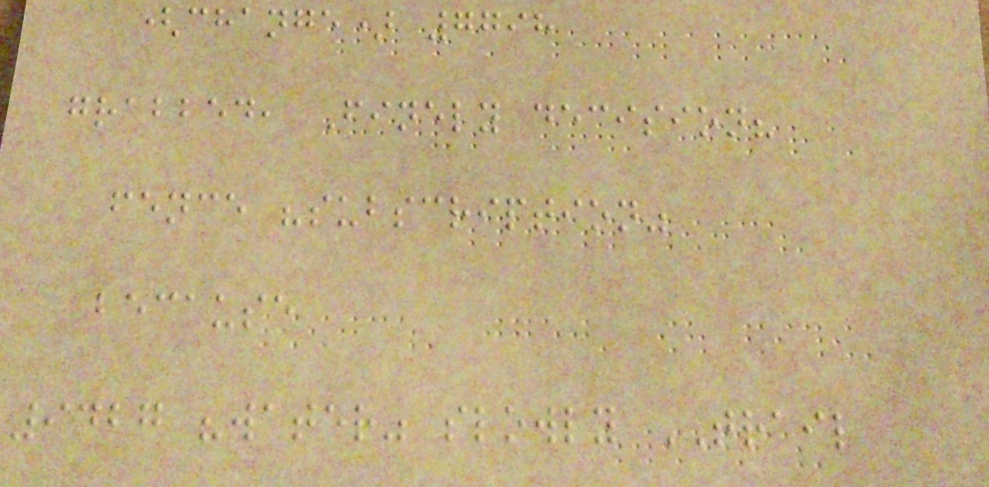(change) 7798
grabbed, Finely decision?
fence "subscription"
because
9427 "water" slowly TRAIL
